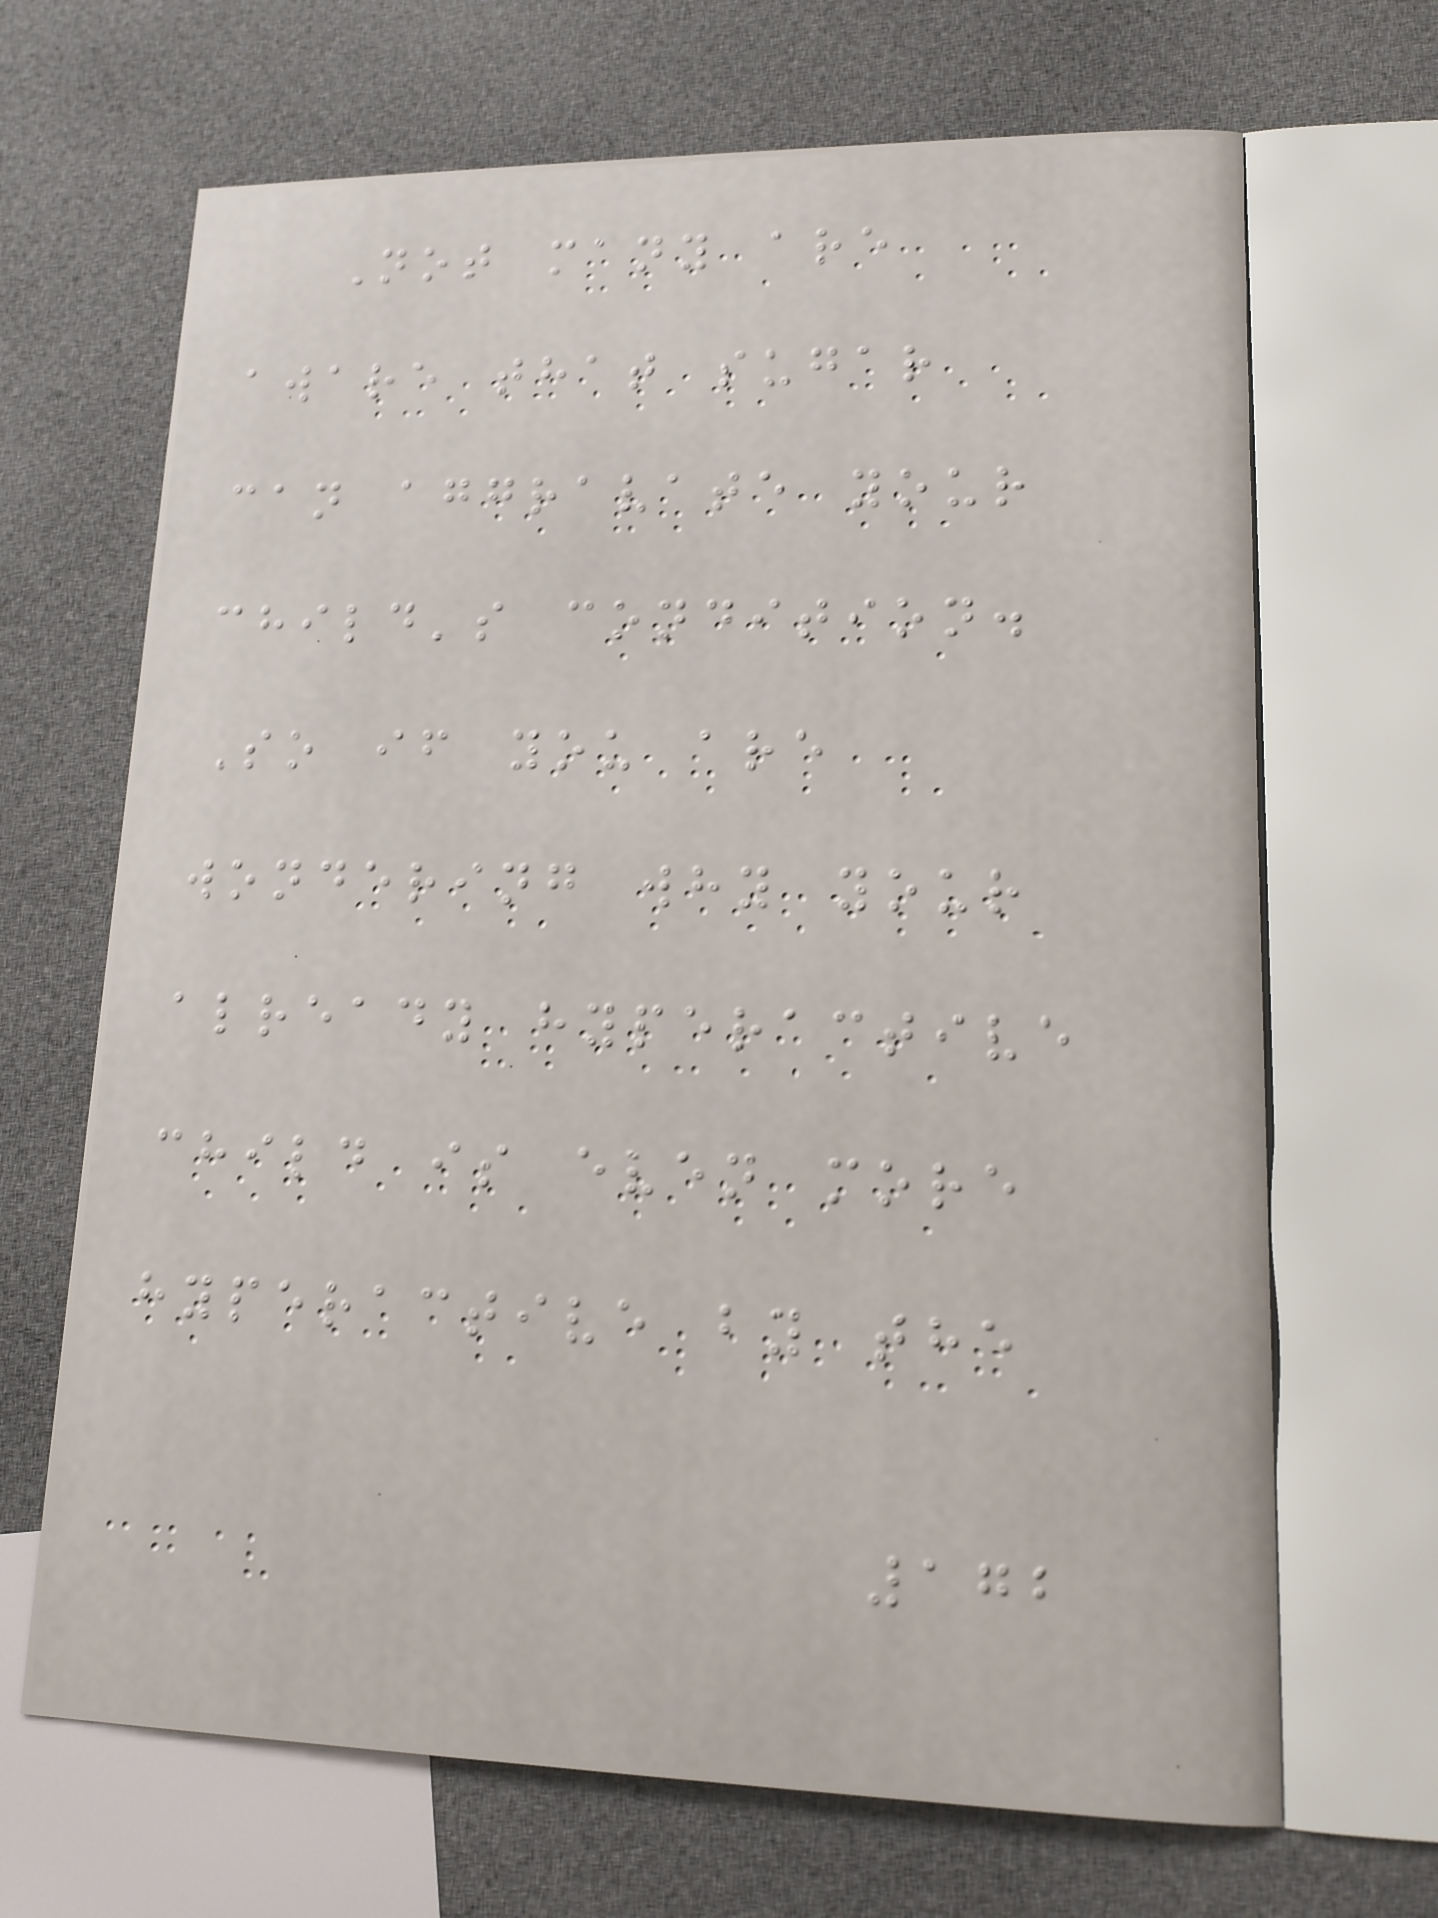Not many are
aware that sugar
can aggravate your
child's condition.
So if you are
wondering why your
already hyperactive
child is even more
hyperactive by the
172
